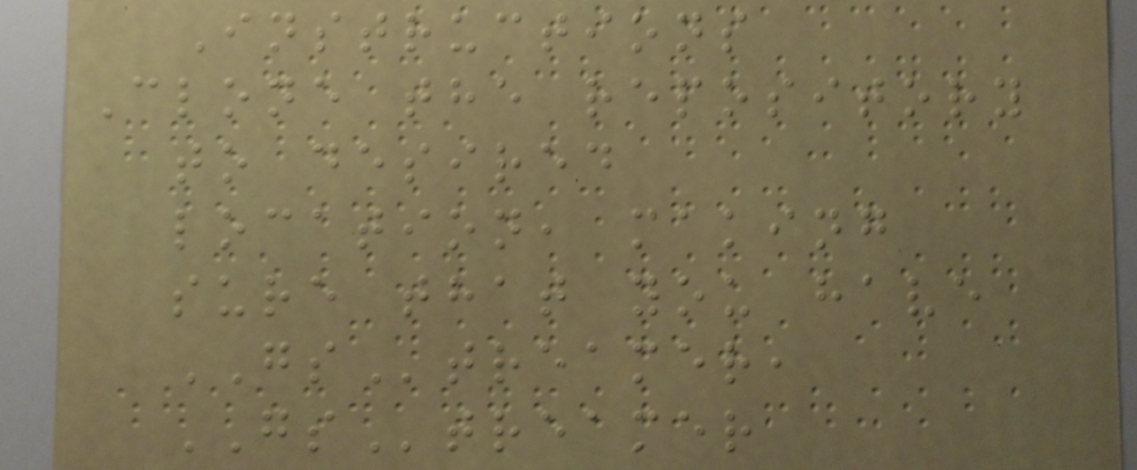Instructions
Clone the repository
to desired
location, making
sure that you have
GStreamer,
GStreamer
